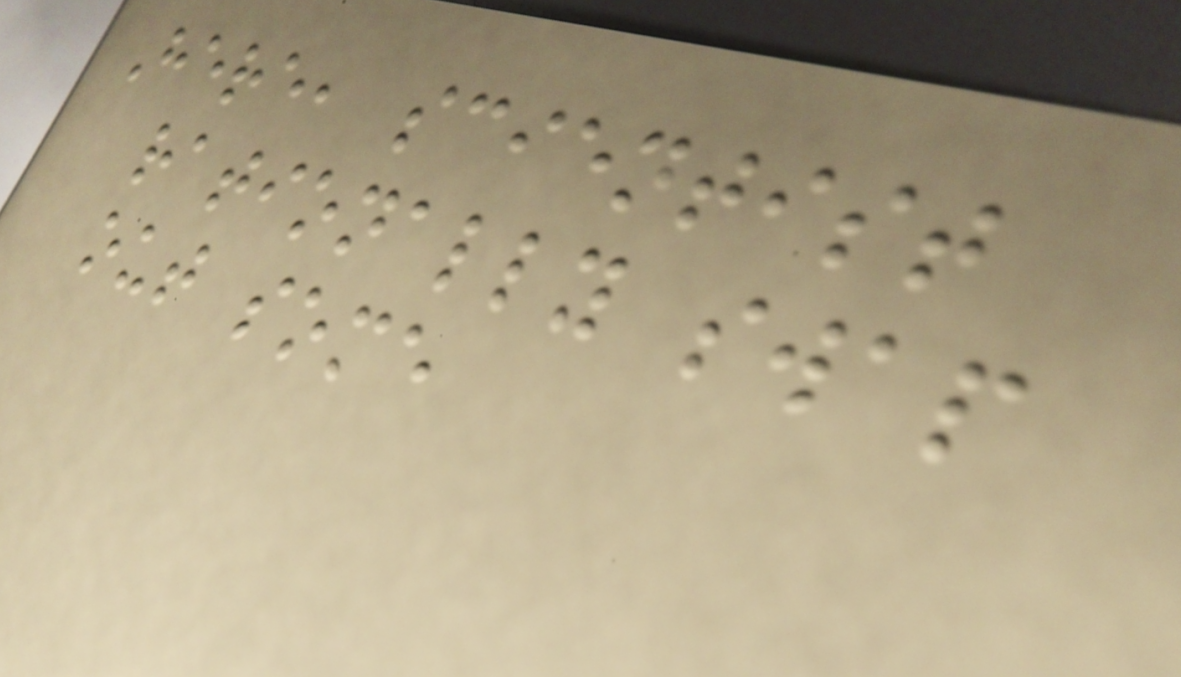Here, scientist
rationally swap
out some
